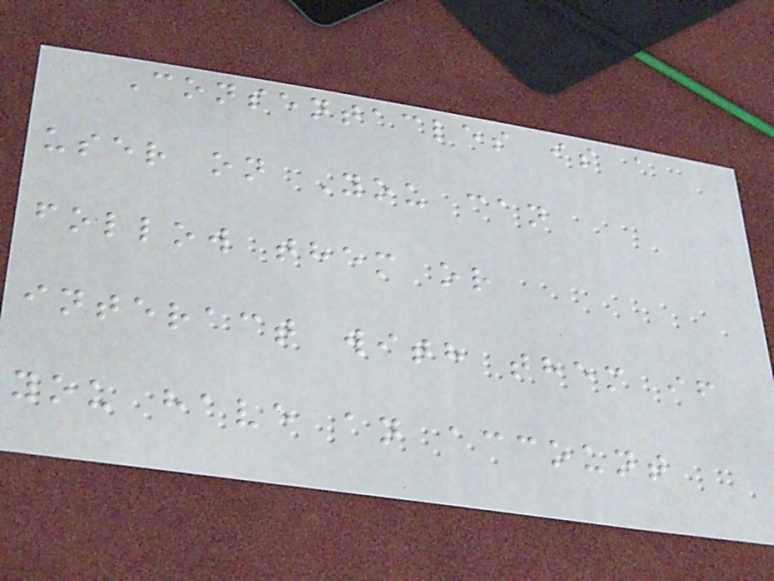Consentacles is a
user on You can
follow them or
interact with them if
you have an account
